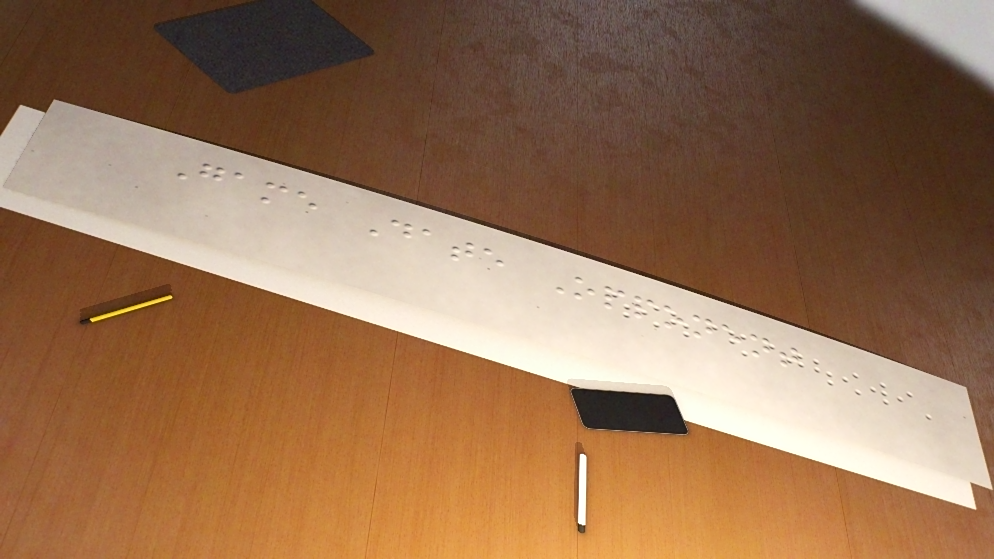Game Date Opponent
